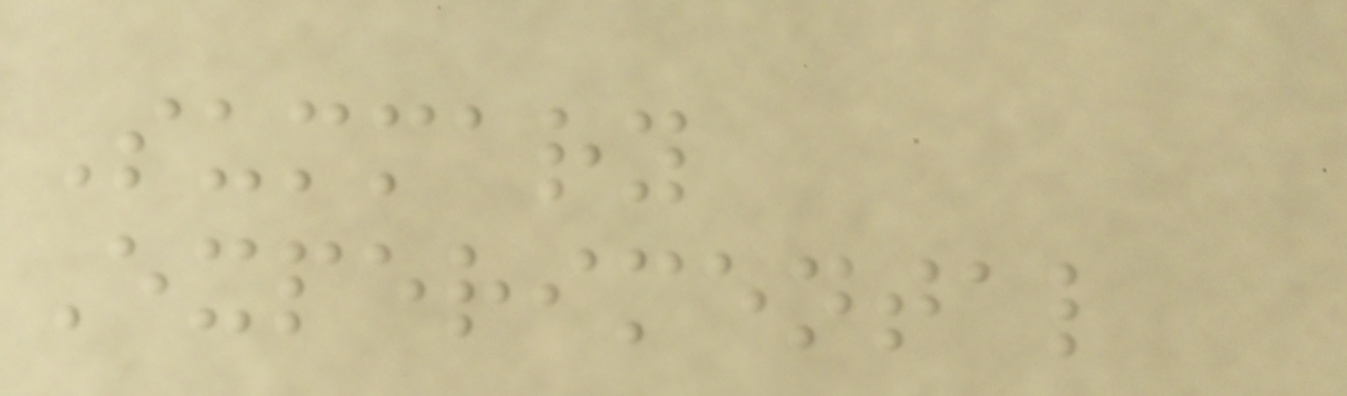Summary
Experimental
